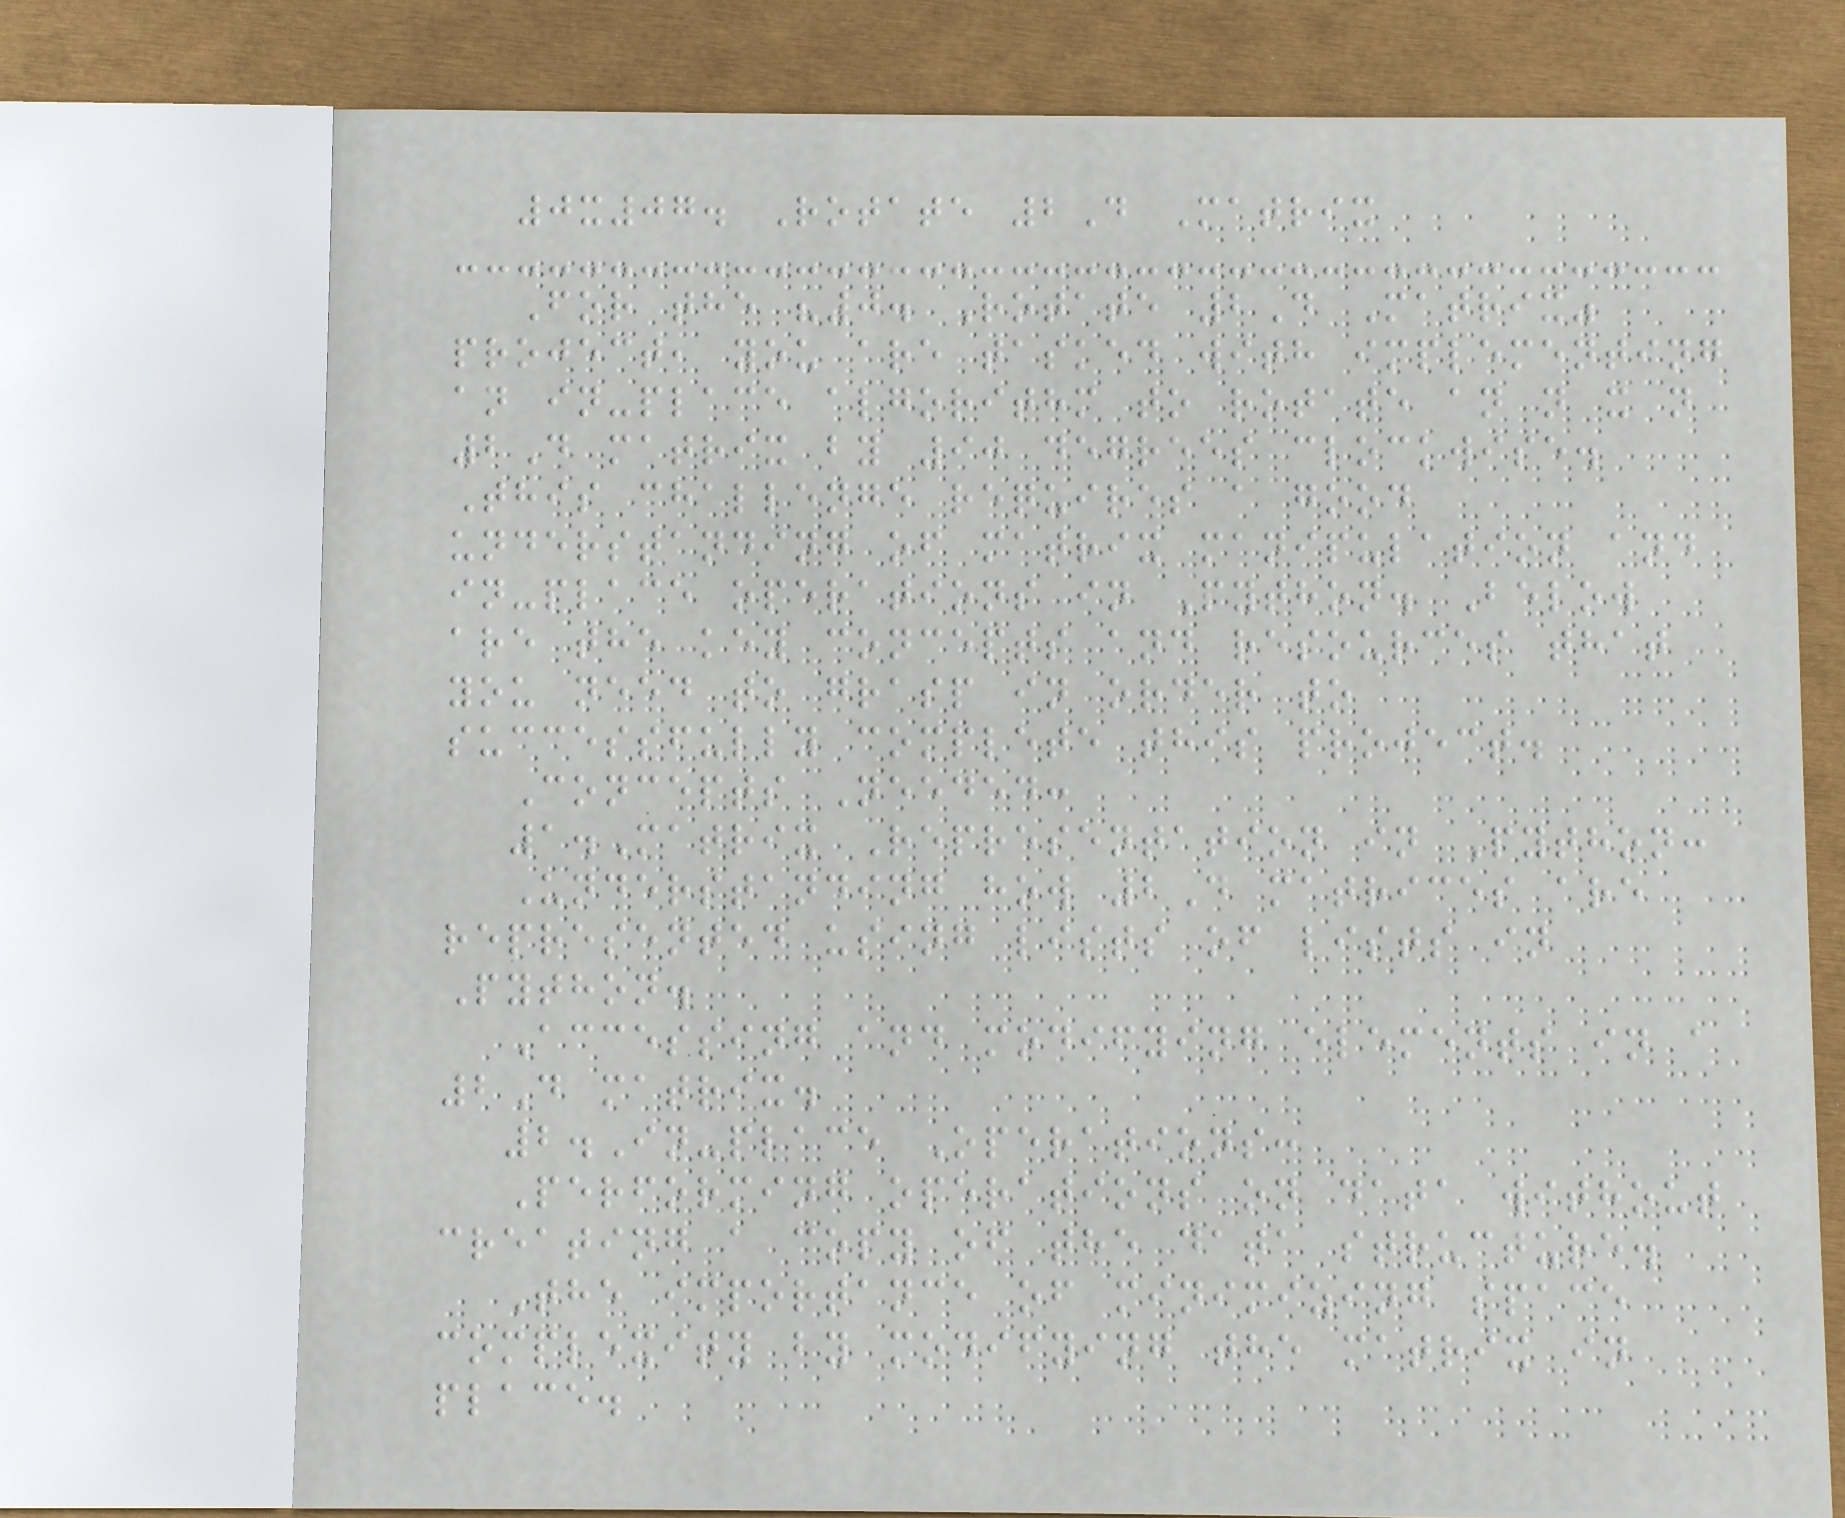0x07. Rotate 2D Matrix
For the "0. Rotate 2D Matrix"
project, you are tasked with implementing
an in-place algorithm to rotate an n x n
2D matrix by 90 degrees clockwise.
This challenge requires a good
understanding of matrix manipulation and
in-place operations in Python. Below
are the key concepts and resources that
you need to grasp in order to
successfully complete this project.
Concepts Needed:
1.Matrix Representation in Python:
Understanding how 2D matrices are
represented using lists of lists in
Python.
Accessing and modifying elements in a
2D matrix.
2.In-place Operations:
Performing operations on data without
creating a copy of the data structure.
The importance of minimizing space
complexity by modifying the matrix in
place.
